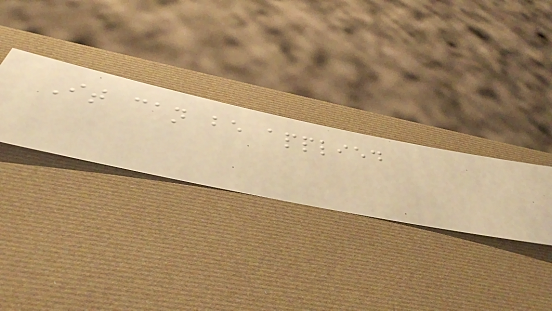It can be applied
